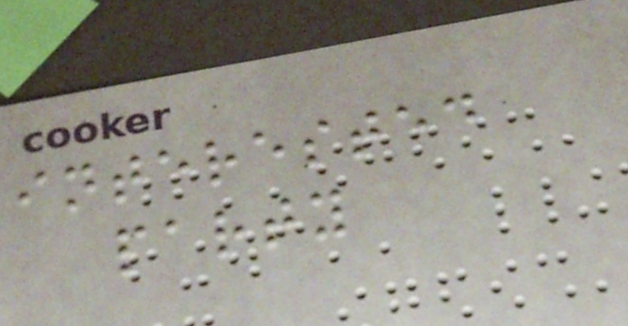interested
party
